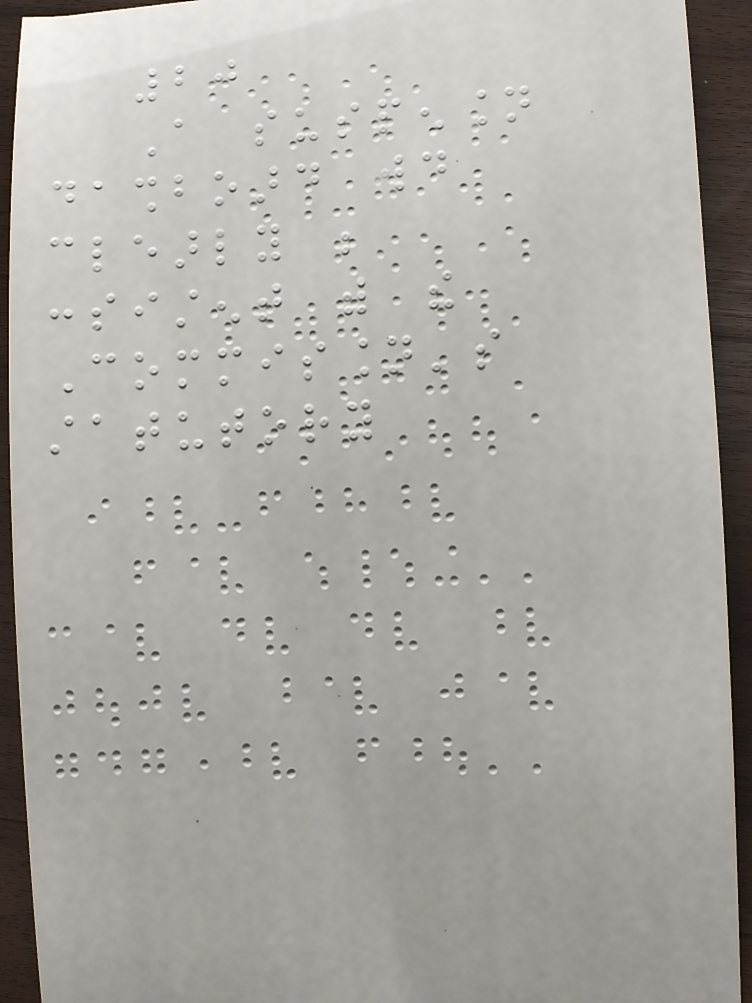20
A suspension
dashboard would
clearly be
consistent with the
Commission's
statutory
